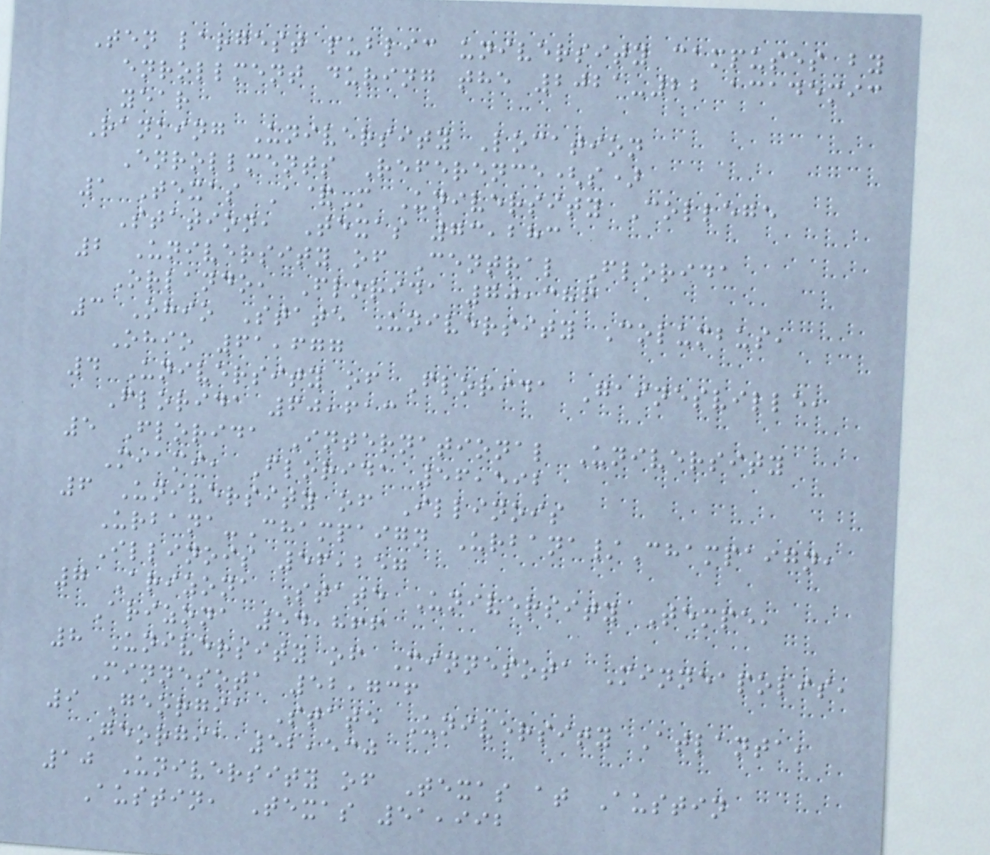Ten largest public university campuses by
enrollment during the 2021-22 academic
year
Ranking University Location
Enrollments Reference(s)
1 Texas A&M University College
Station, Texas 73,283
2 University of Central Florida
Orlando, Florida 70,386
3 Ohio State University Columbus,
Ohio 61,677
4 University of Florida Gainesville,
Florida 60,613
5 Florida International University
Miami, Florida 56,592
6 University of Illinois
Urbana-Champaign Urbana/Champaign,
Illinois 56,257
7 Arizona State University Tempe,
Arizona 54,866
8 University of Minnesota Minneapolis,
Minnesota 52,736
9 Georgia State University Atlanta,
Georgia 52,530
10 University of Texas at Austin
Austin, Texas 51,992
